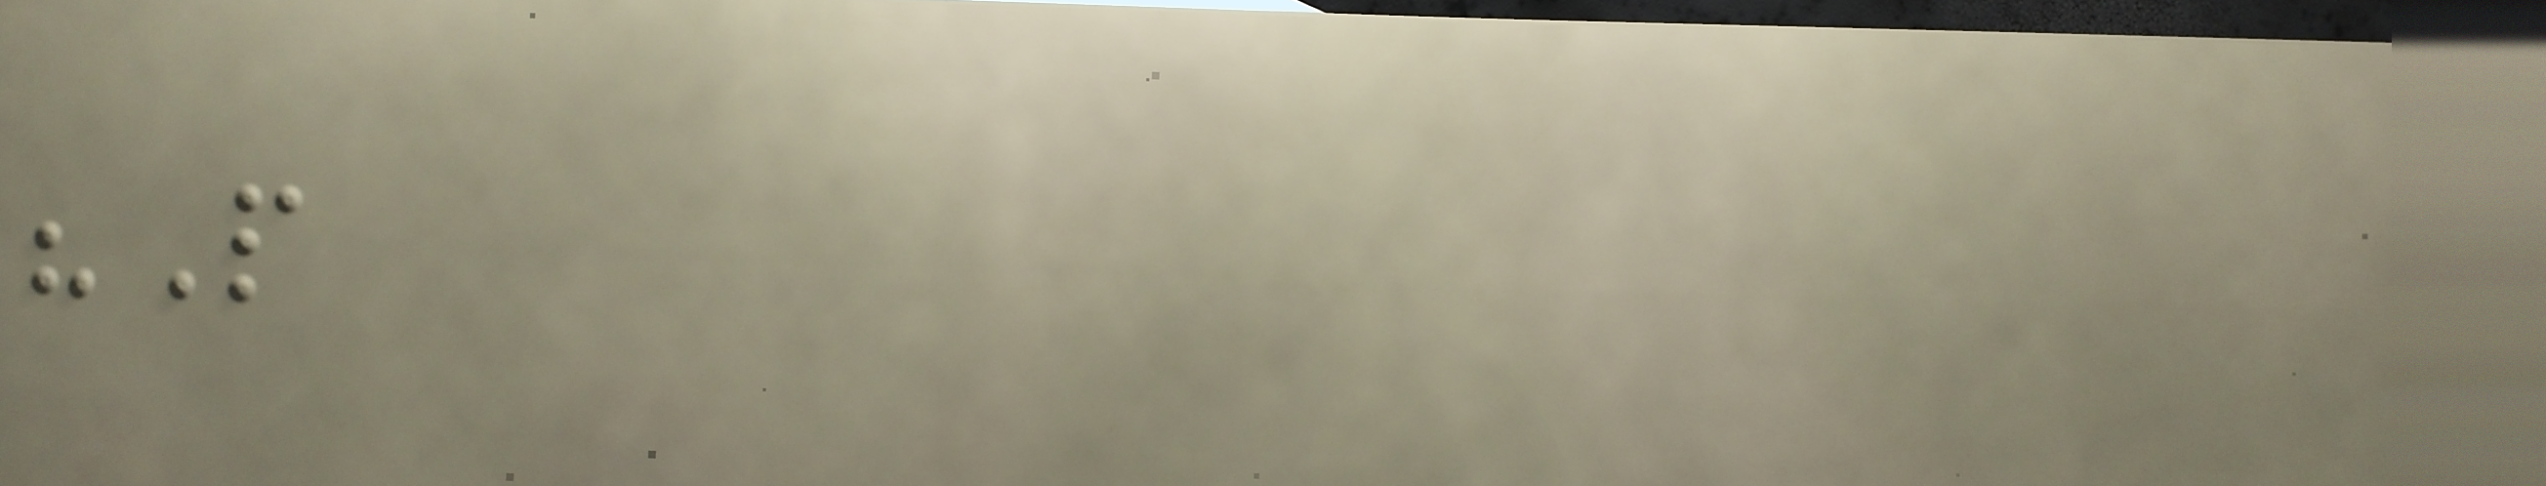"People
